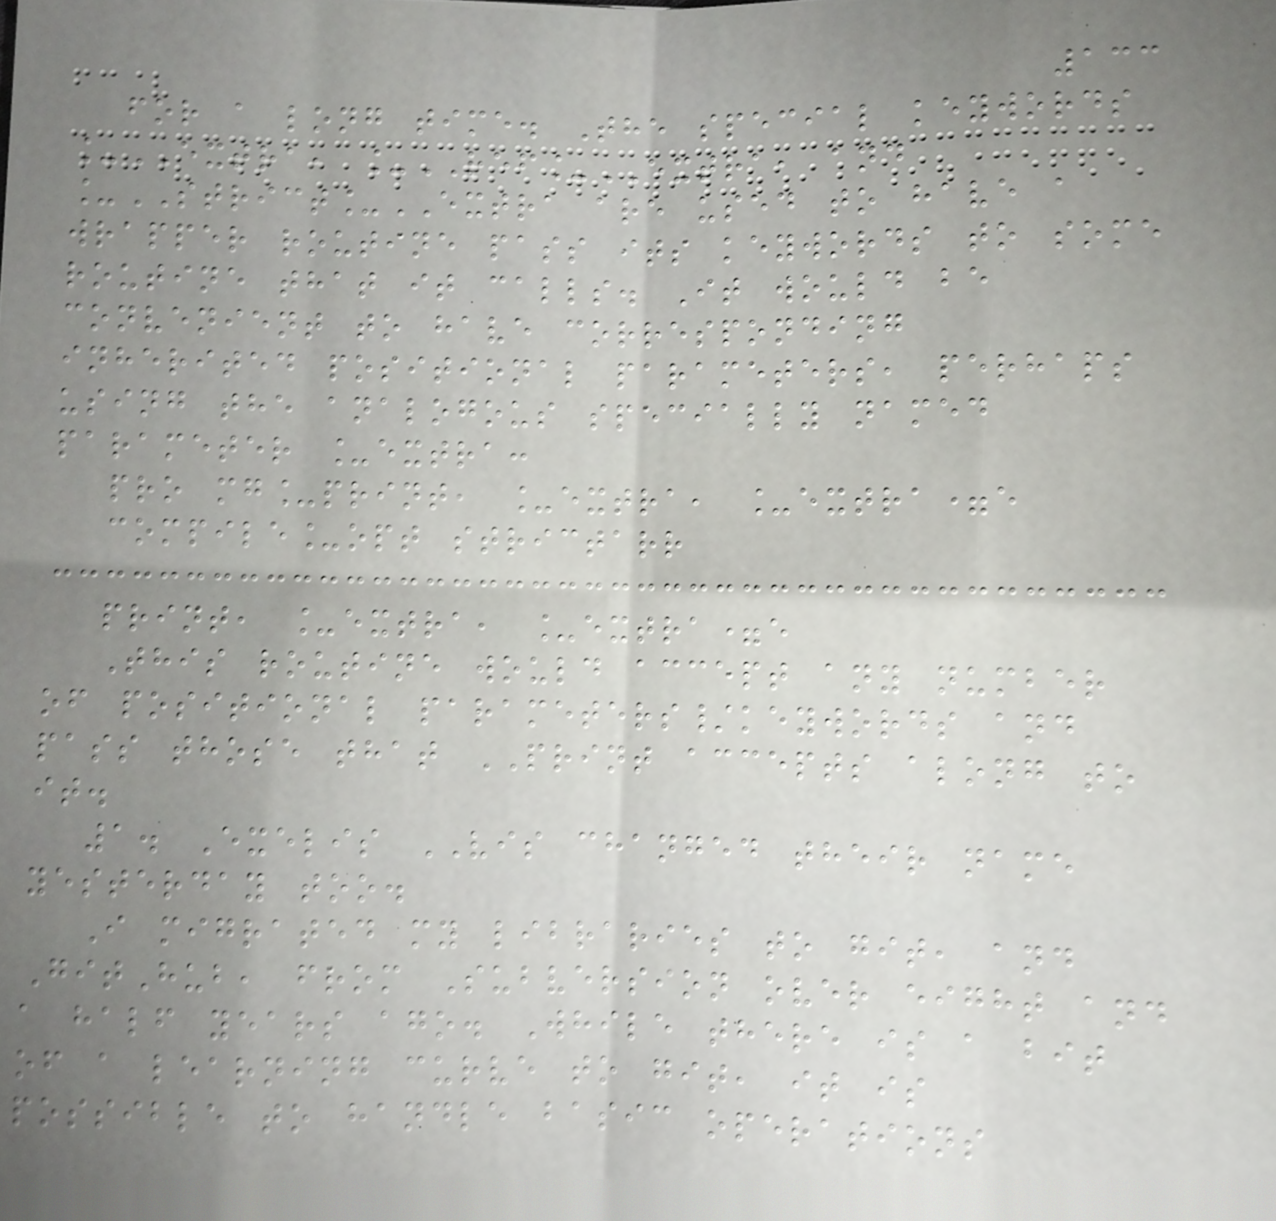133
for a long time. The special keywords
_EXTRA, _REF_EXTRA, and
_STRICT_EXTRA are used to have a
wrapper routine pass its keywords to some
routine that it calls. It would be
convenient to have corresponding
inherited positional parameters, perhaps
using the analogous specially named
parameter _extra:
pro mg_print, _extra, _extra=e
compile_opt strictarr
print, _extra, _extra=e
This routine would accept any number
of positional parameters/keywords and
pass those that PRINT accepts along to
it.
1. Exelis VIS changed their name
yesterday too.
I migrated my libraries to git, and
GitHub, from Subversion over eight and
a half years ago. While there is a bit
of a learning curve to git, it is
possible to handle basic operations
